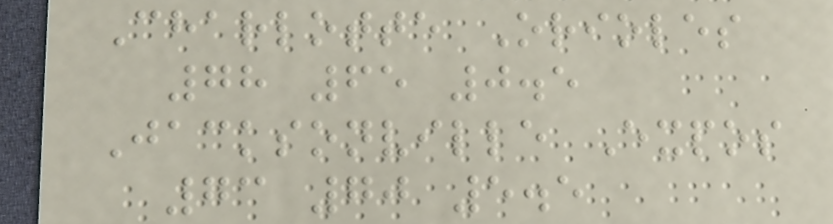Charlotte Orioles
78 65 0.5
Jacksonville Expos
73 70 5.5
